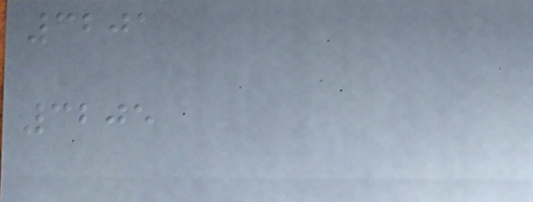3201
3205
